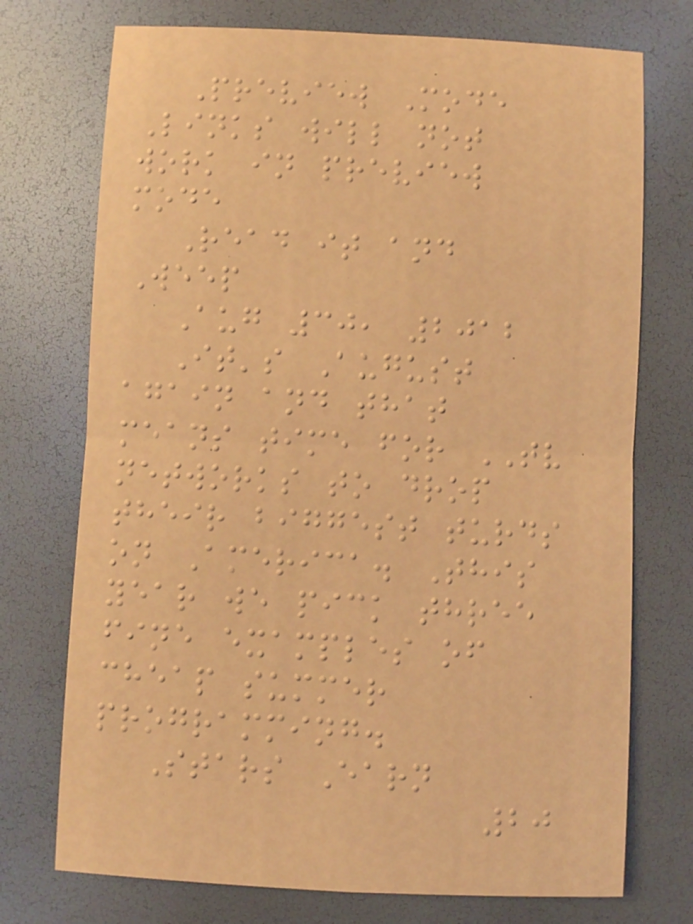Preview Mode
Links will not
work in preview
mode
Read it and
Weep
Aug 30, 2012
It's August
again and that
means time for TV
networks to drop
their biggest turds
on America. This
year we pick three
fine examples of
cheap summer
programming.
Stars Earn
20
